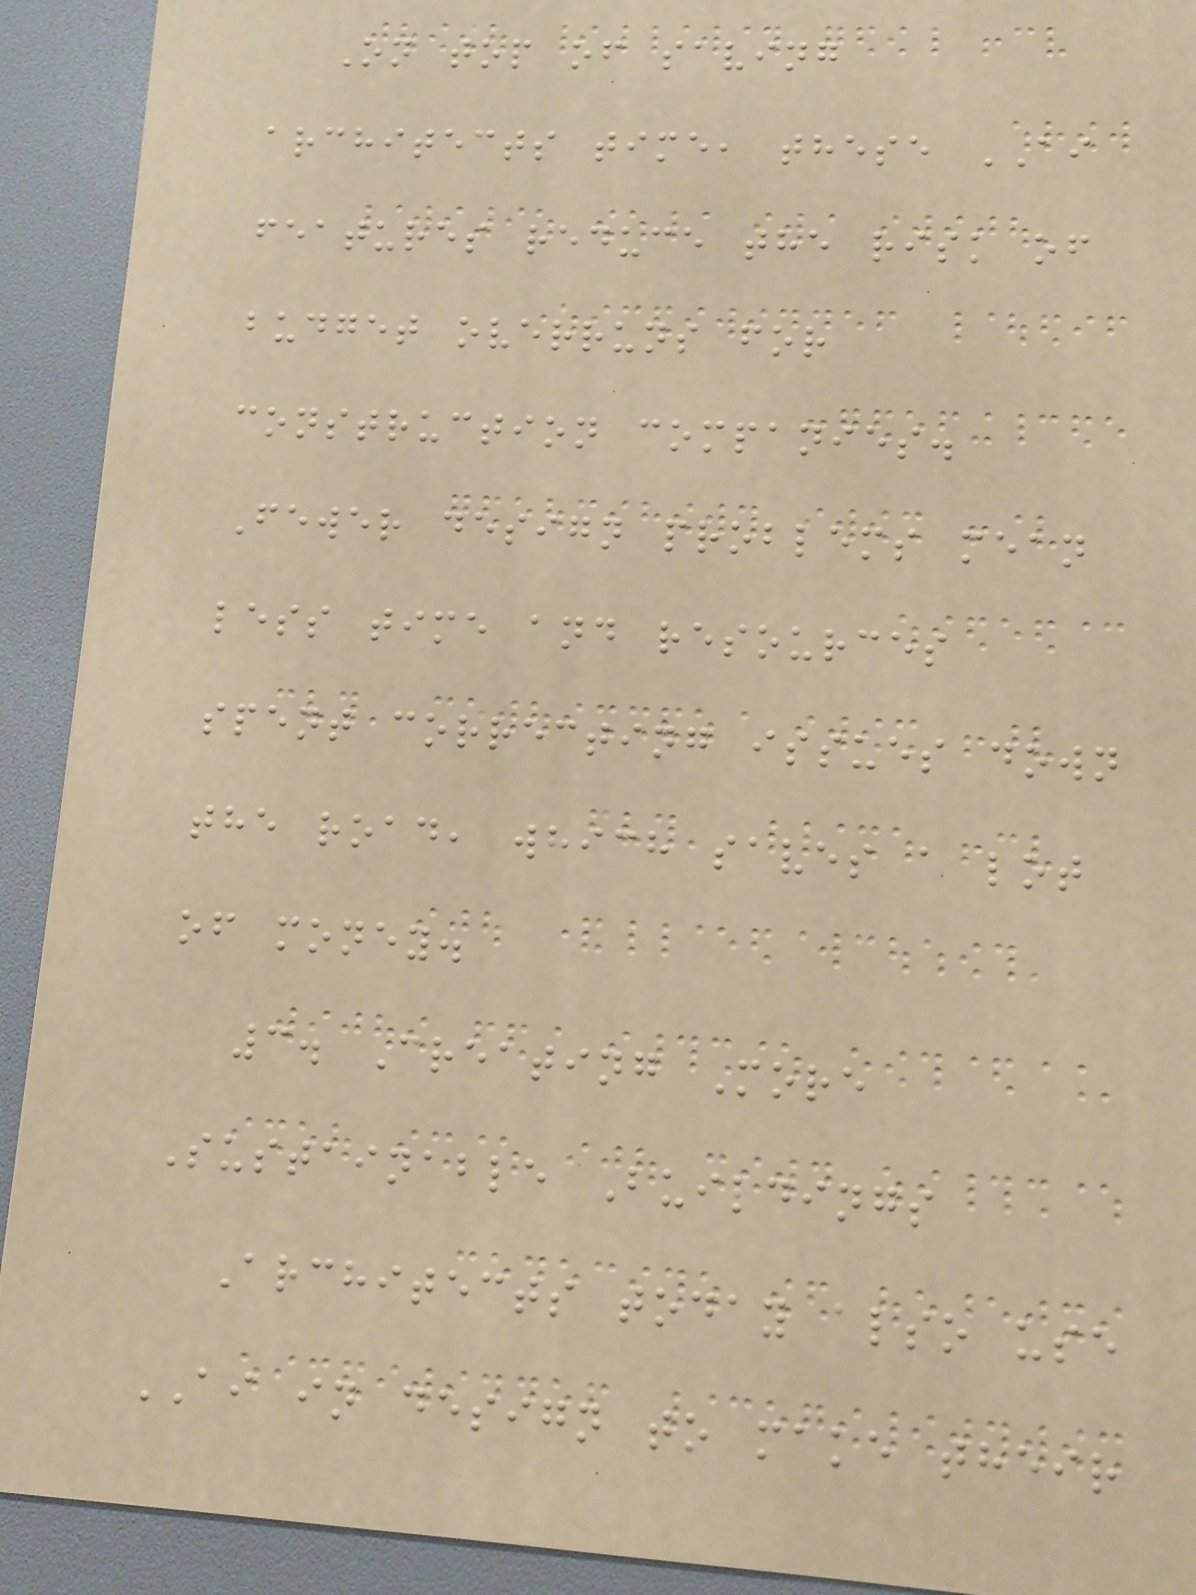On top of saving
architects time, these AI
features reduce the risk of
budget overruns for
construction companies.
Fewer design problems mean
less time and resources
spent correcting issues down
the road, which saves a lot
of money.
3. Creating More
Sustainable Buildings
Architects today also use
AI in design to make their
